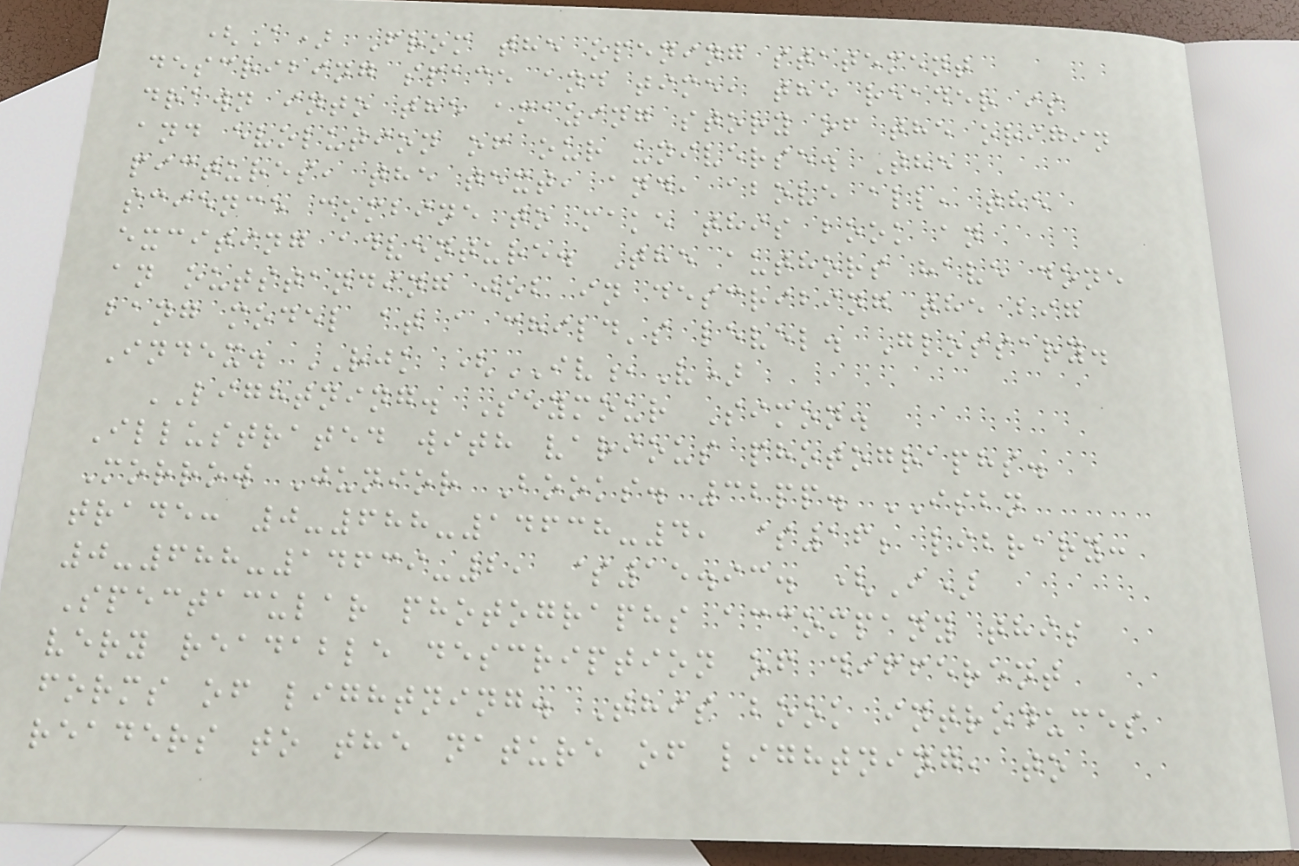(A) From the opening statement
describing space and time, the reader is
drawn into the amazing story of the origin
and evolution of our universe. The
pictures, the text, and, above all, the
science combine to make this book an
exciting adventure. The authors have done
an outstanding job in describing the big
bang model at a child's level. Glossary.
Index. RJK (IV,V)
LIGHTNING. Seymour Simon.
Illustrated with various photographs.
Morrow Junior Books. 32pp. ISBN
trade: 0-688-14638-4, $16; library:
0-688-14639-2, $15.93. (I)
Spectacular photographs accompany this
very readable description of different
forms of lightning. This book introduces
readers to the nature of lightning, to
